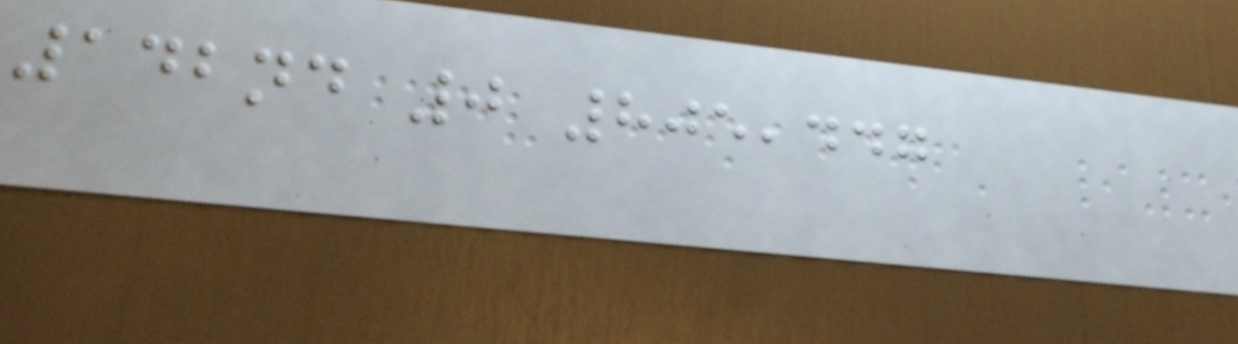142nd 0 805,447
